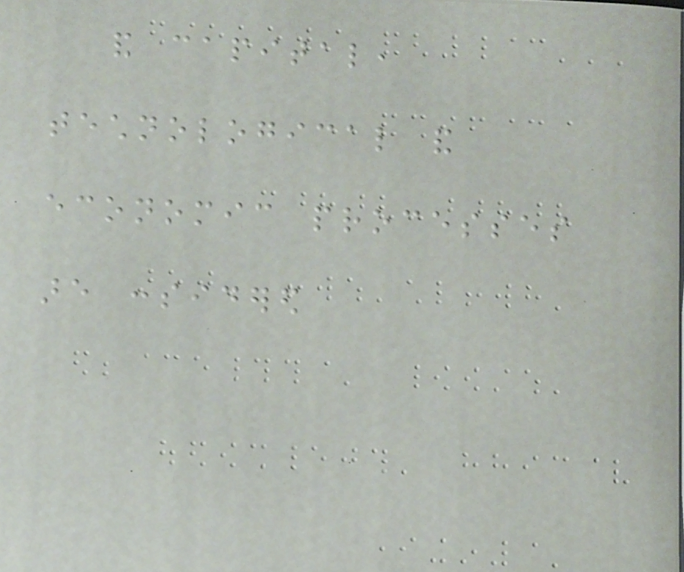and capital,
technological and
economic processes
are considered
